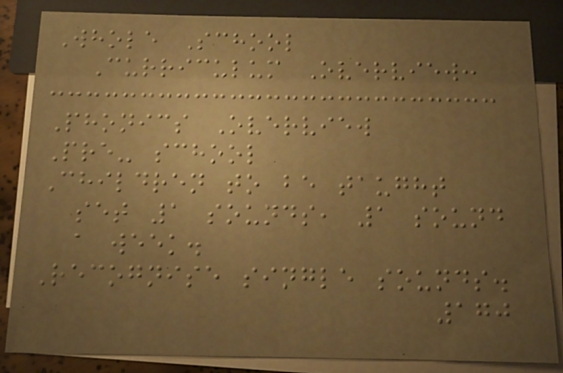Whole School
Curriculum Overview:
Phonics Overview
Pre- school
Children to be taught
set 1 sounds, 1 sound
a week.
Recognise single sounds.
170
